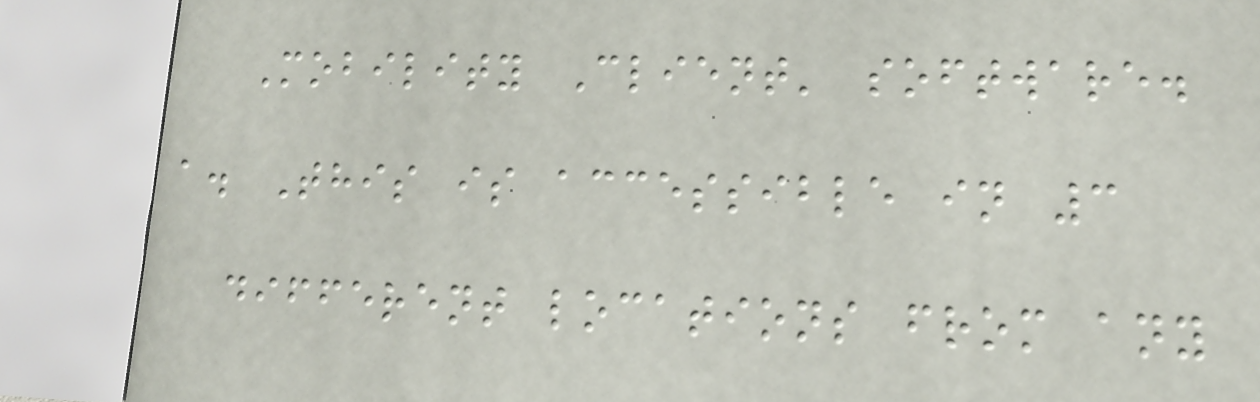Mobility Client' software.
a. This is accessible in 3
different locations from any
